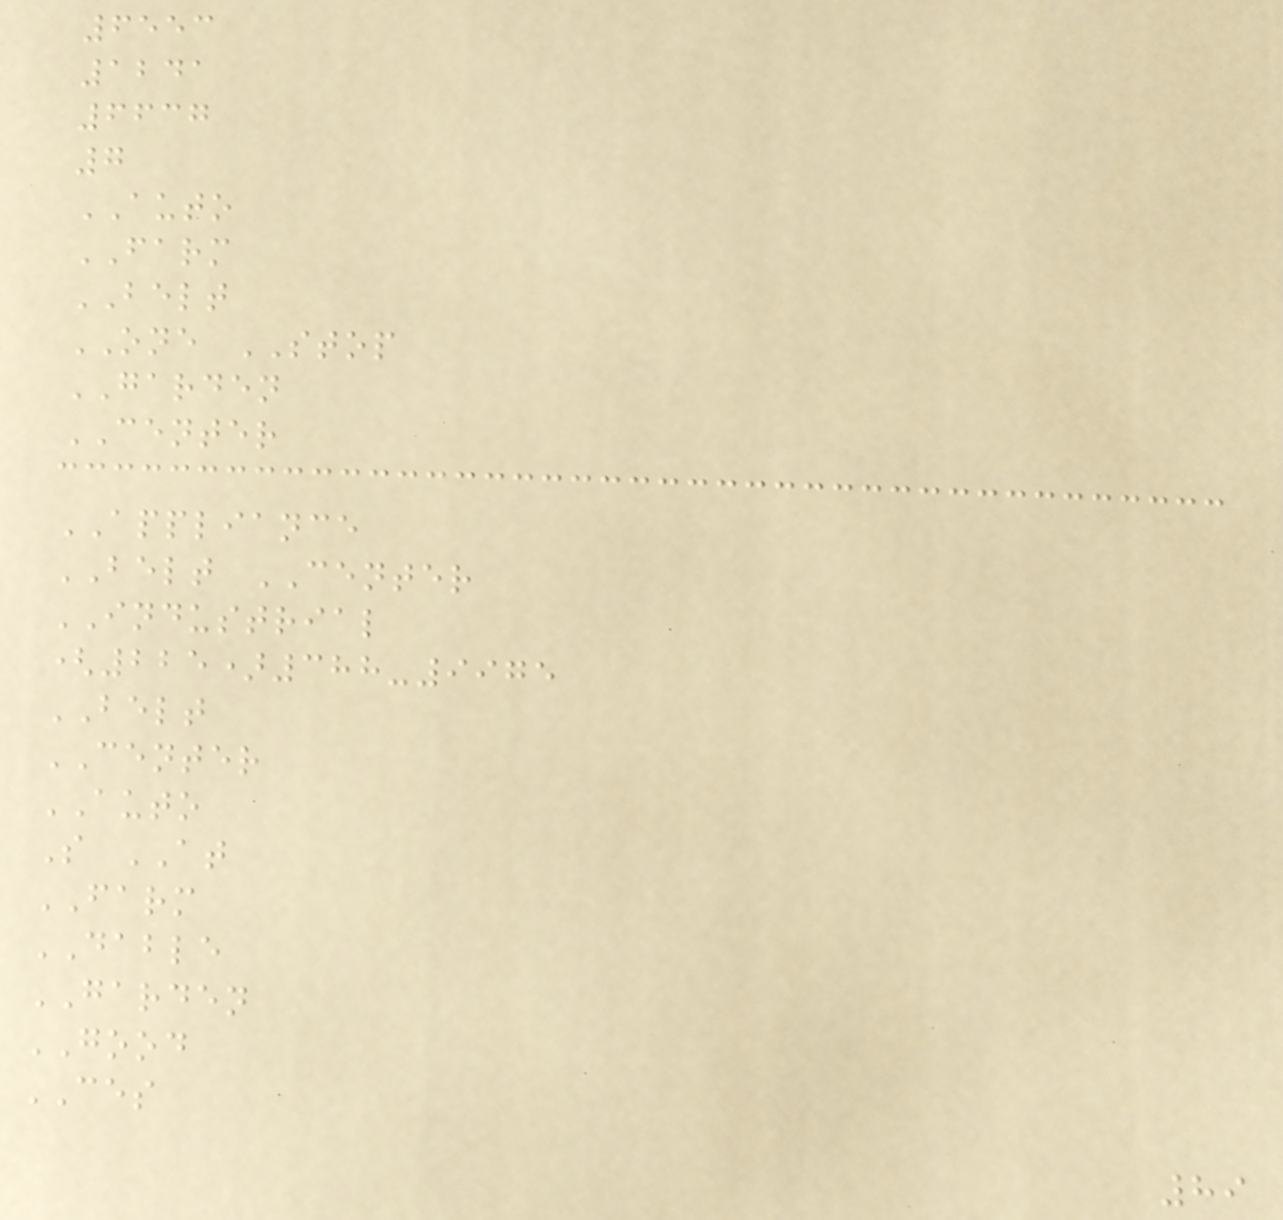6553
1241
6637
7
AUTO
FARM
BELT
ONE STOP
GARDEN
CENTER
APPLIANCE
BELT CENTER
INDUSTRIAL
(225)388-9975
BELT
CENTER
AUTO
S AT
FARM
DABLE
GARDEN
GOOD
CES
89
